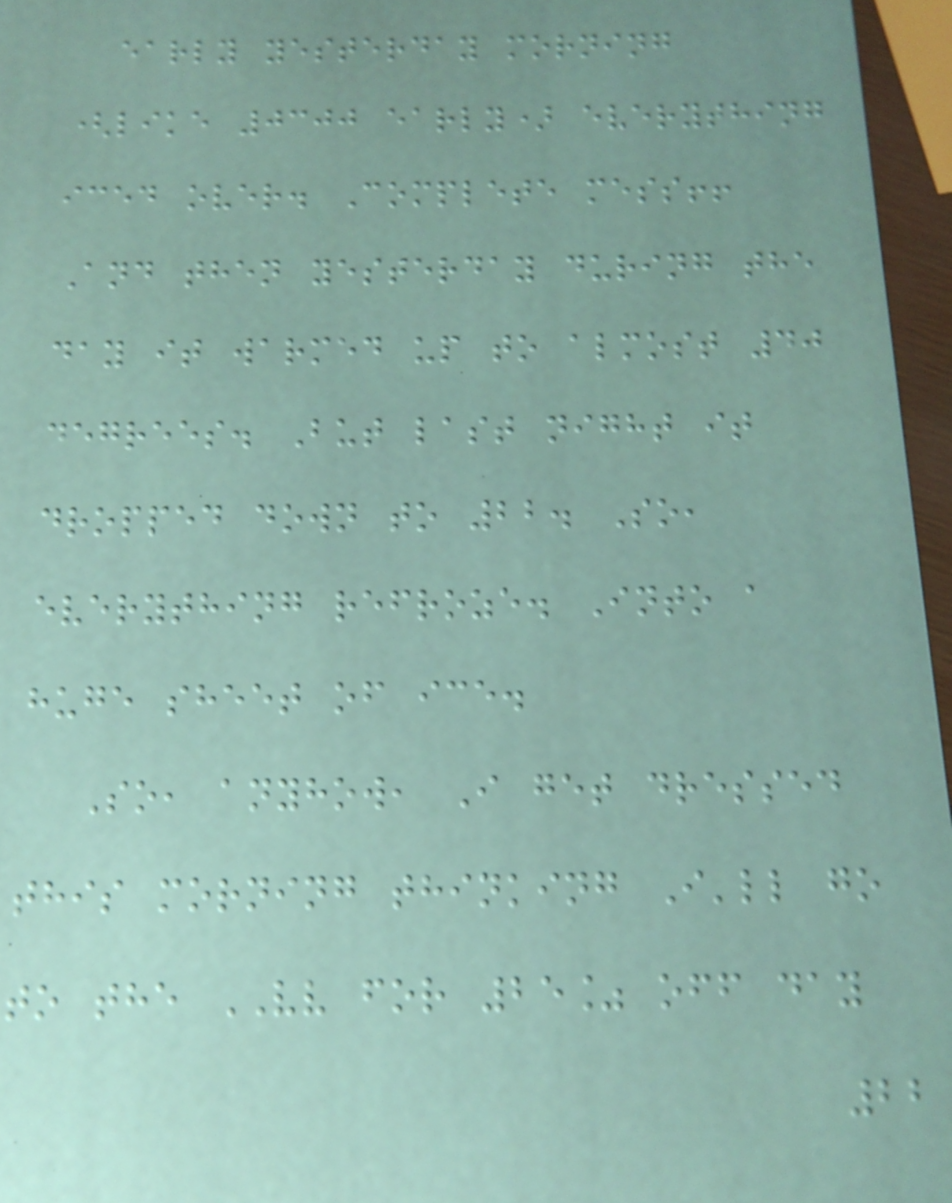early yesterday morning
(like 0300 early) everything
iced over. Complete mess!!
And then yesterday during the
day it warmed up to almost 40
degrees. But last night it
dropped down to 22. So,
everything refroze. Into a
huge sheet of ice.
So, anyhow, I get dressed
this morning thinking I'll go
to the VV for 25% off day
22
